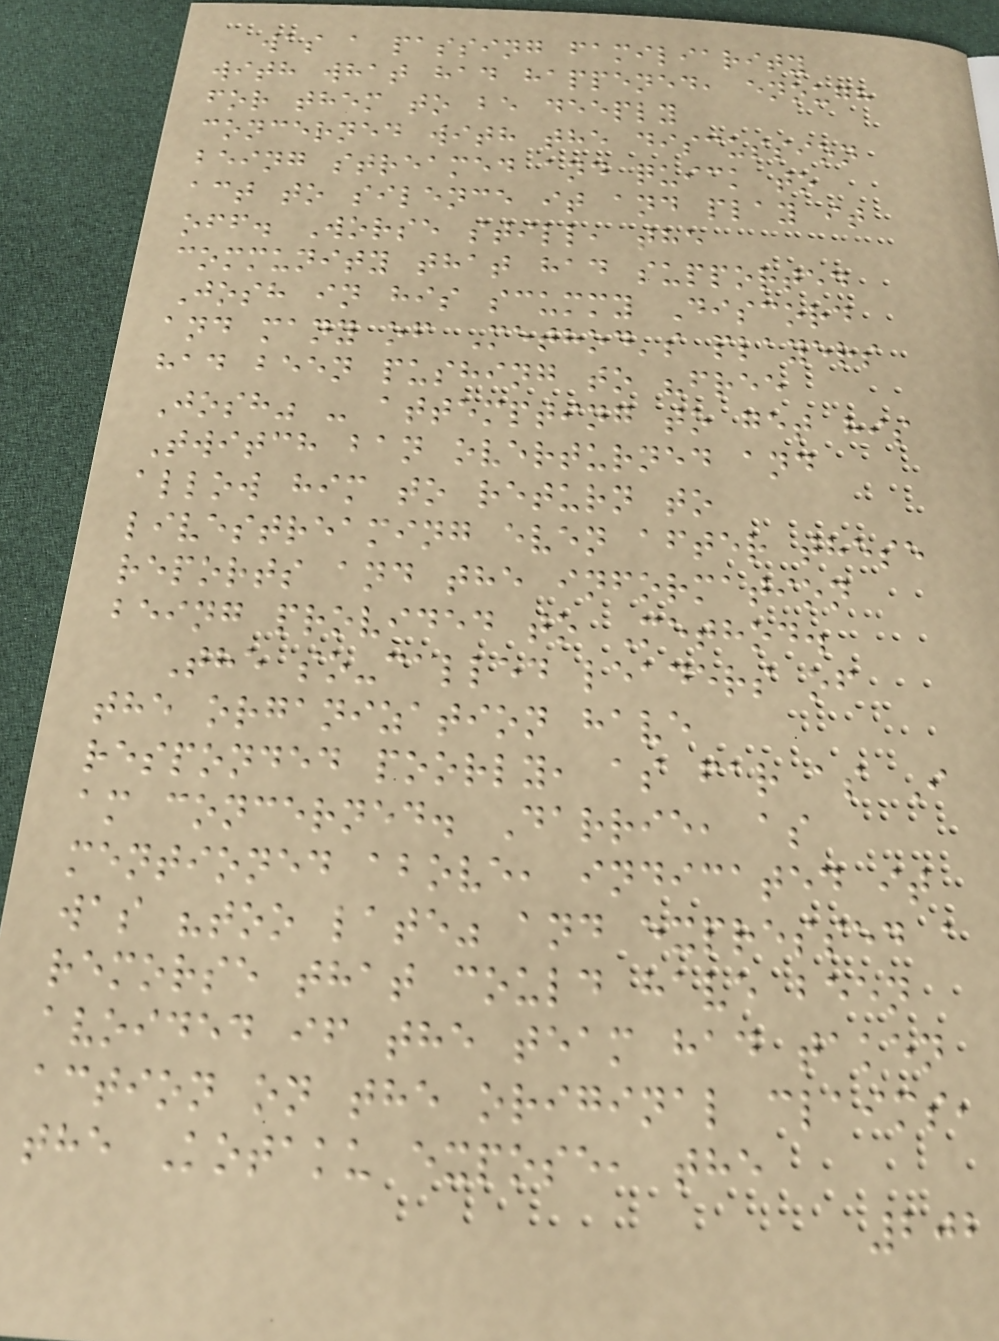was a passing familiarity
with what had happened, enough
for them to be deeply
concerned with the discussion
being streamed and quick to
act to silence it and play it
off. Worse still, the
community that had supported
Josh in his scummy Discord
and many of Method's players
had been pushing to "free
Josh" - attempting to get his
Twitch ban overturned and
allow him to return to
livestreaming even after these
reports and the information
being provided to Method.
The so-called leaders of
the organization have
responded poorly, as far as I
am concerned. Darrie, as
mentioned above, indicated it
was "too late" and expressed a
remorse that could have been
avoided if the team had taken
action on the original claims,
the Kotaku expose, the
202
